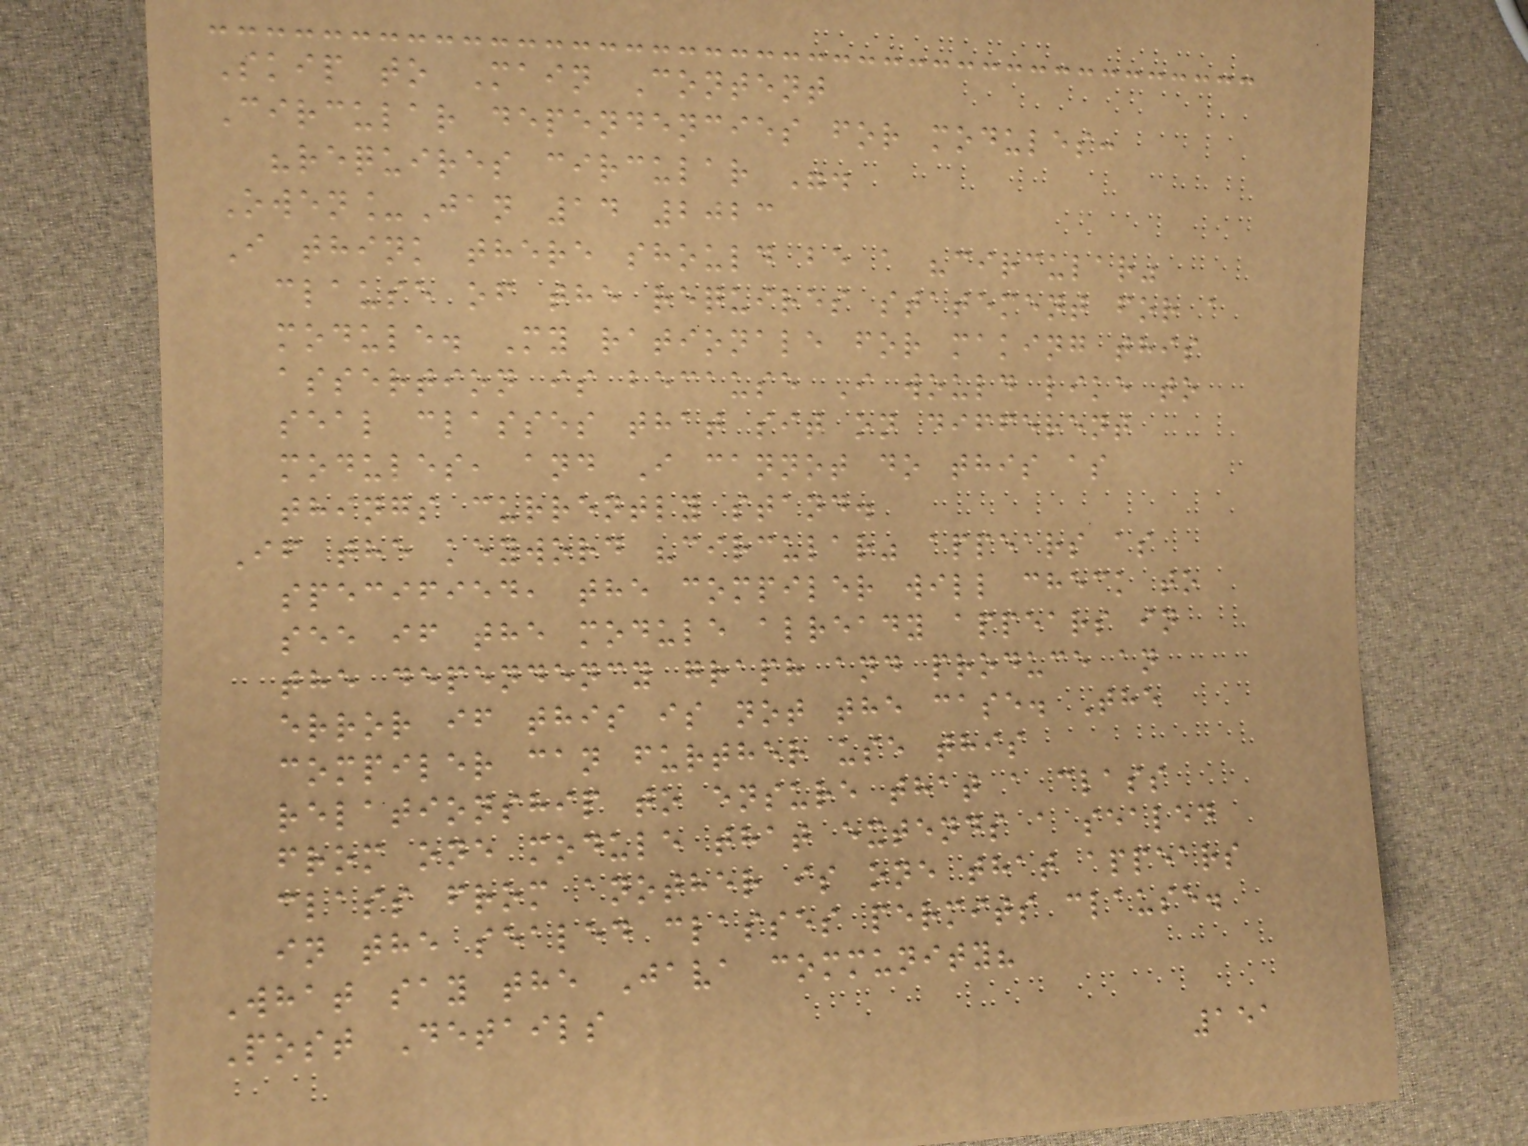Skip to Main Content
Circular dependencies for modules:
"requires circular ".
Owen_Jan 14 2023
I think there should be a "circular"
clause of the requires statement for a
module. My rationale for making this
assertion is because I would like to
seal classes that sit on different
modules, and I cannot do this as
things currently stand.
If the keyword "circular" appears as
specified, the compiler will check to
see if the module already appears in
the dependency graph and produce an
error if this is not the case. The
compiler can further use this
relationship to ensure that a class
from one module that extends a sealed
class from another is one that appears
in the sealed classes permits clause.
What say the Java community?
Post Details
151
